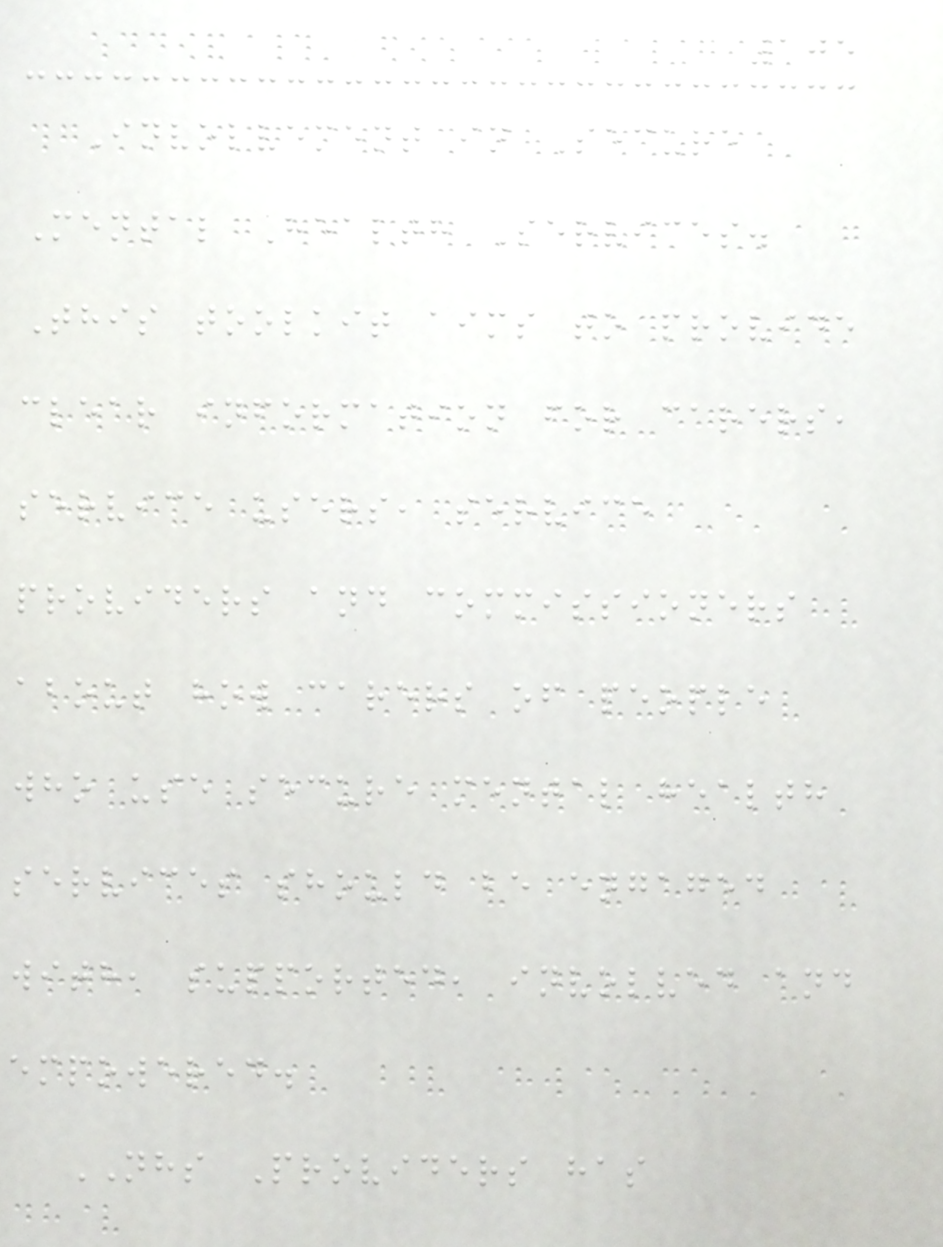105
Involvement in Secure
Mental Health Services.
This toolkit aims to provide
clear information for carers,
service users, service
providers and commissioners
about how carers of people
who use secure mental health
services should be engaged
with, supported, involved and
empowered.
NHS Providers has
